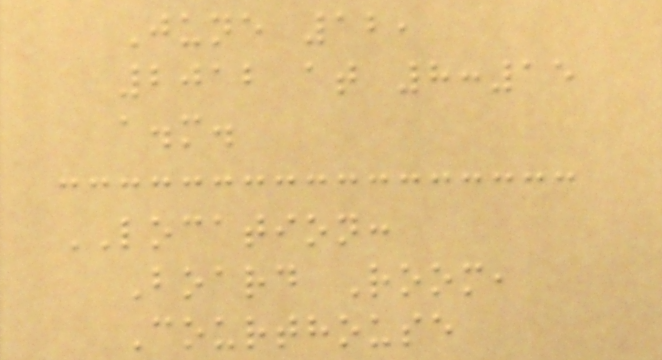June 12,
2012 at 8:15
a.m.
LOCATION:
Board Room,
Courthouse
